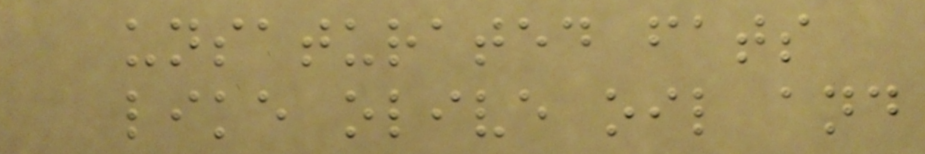unsaturated fats
like olive oil and
